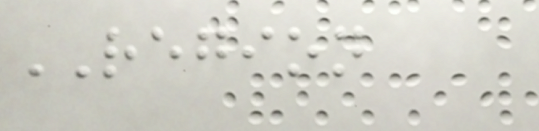REGION
